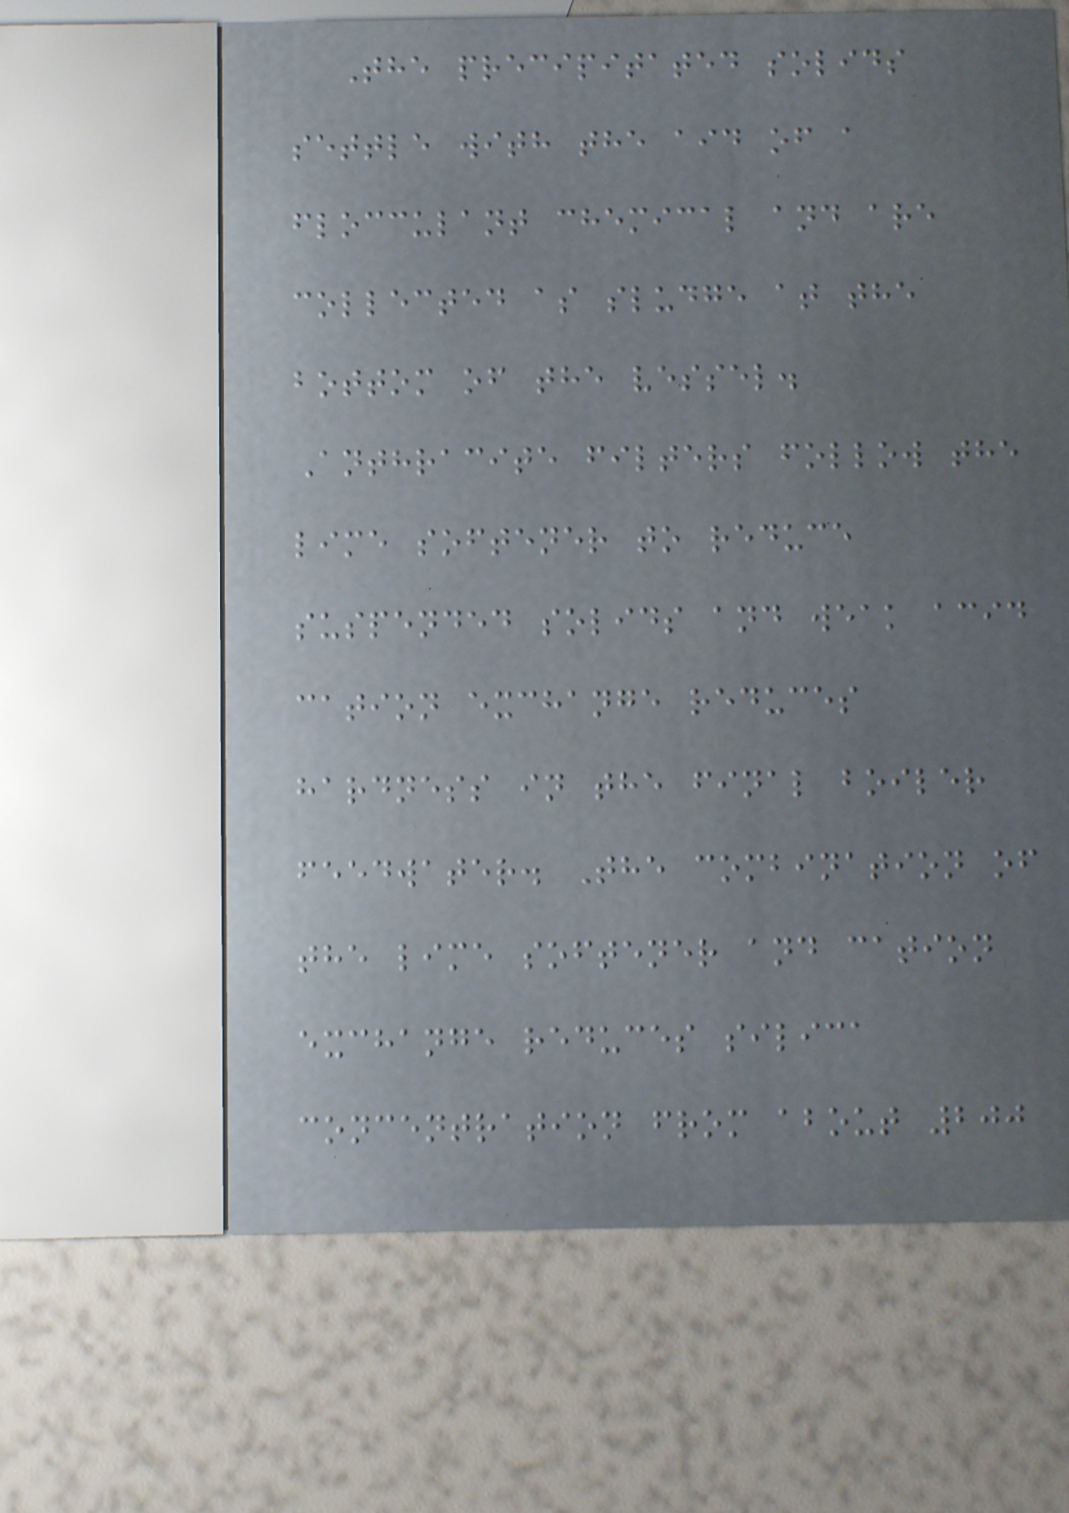The precipitated solids
settle with the aid of a
flocculant chemical and are
collected as sludge at the
bottom of the vessel.
Anthracite filters follow the
lime softener to reduce
suspended solids and weak acid
cation exchange reduces
hardness in the final boiler
feedwater. The combination of
the lime softener and cation
exchange reduces silica
concentration from about 200
